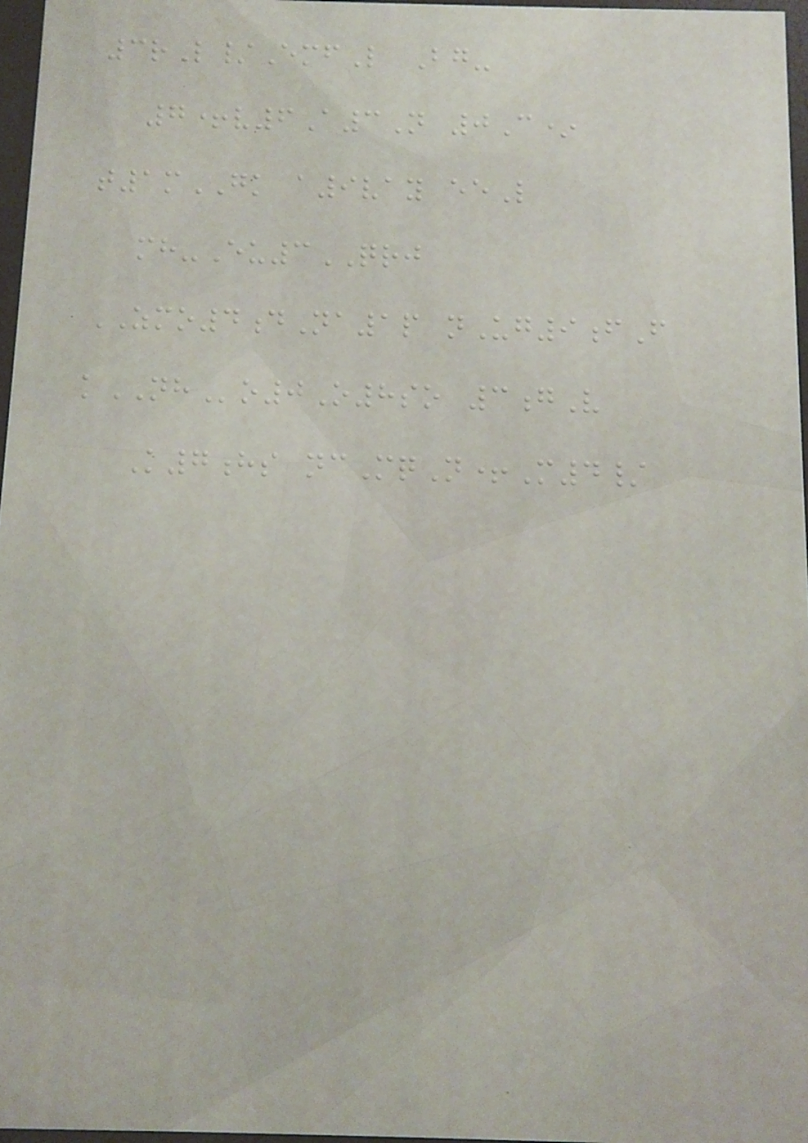3rL/EmfL Bg-
7+v6A3N 0C*
t1mGK a9vay eeL
mh-Eu3QRJ
ZMO4dNa1p nUg9fF
kNHo0O8so 3gV
K7hs ncMqN+M4/
